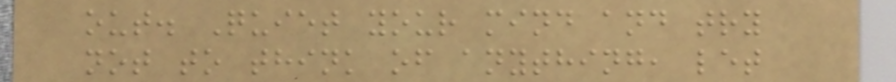out. Quiet your mind and try
not to think of anything, let
